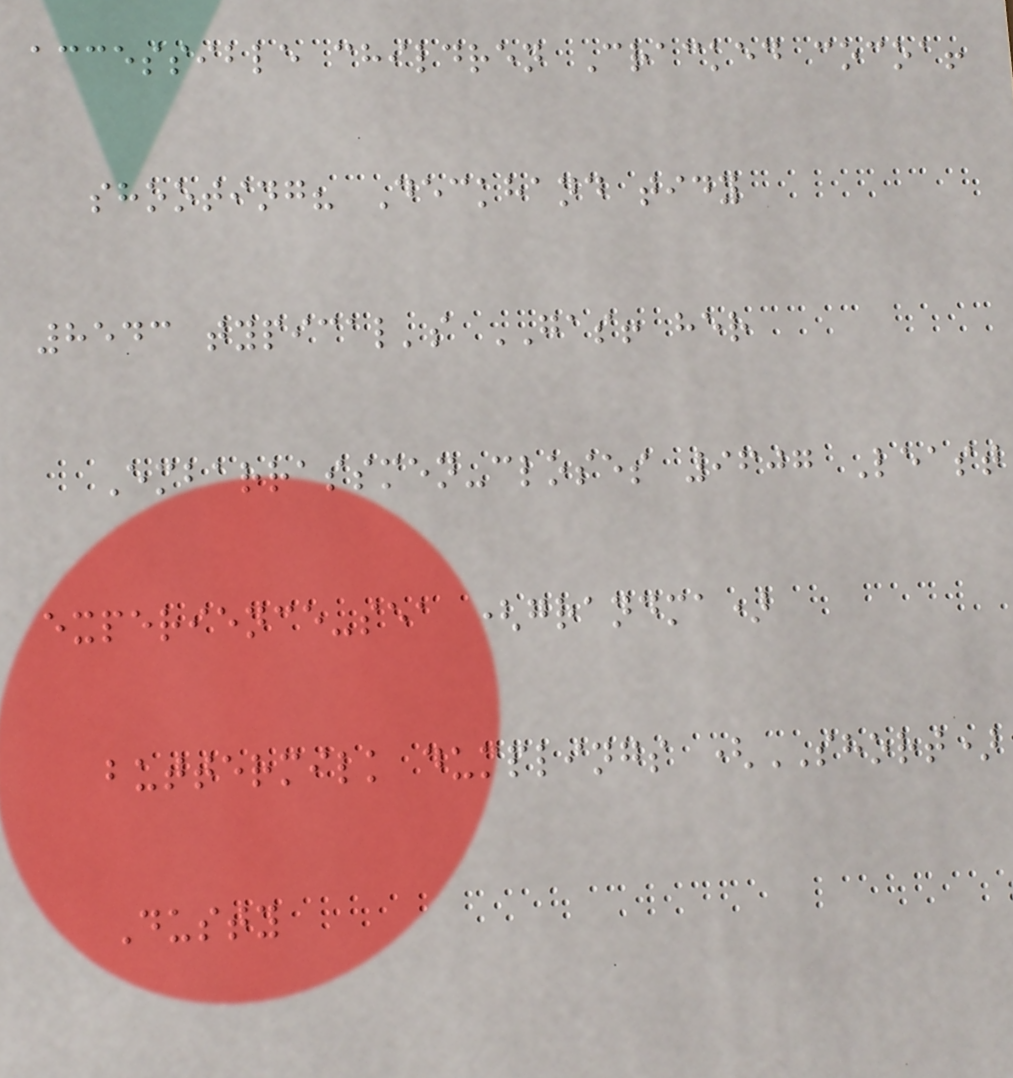accessible children Cracked cocoa!
shooting? Deckhand tidy
8543 typical's GAS! her
Embarrassmen-closes 9607 Least
experience-sea (grandma)
buttermilk dumplings (SHORT)
Dusty
